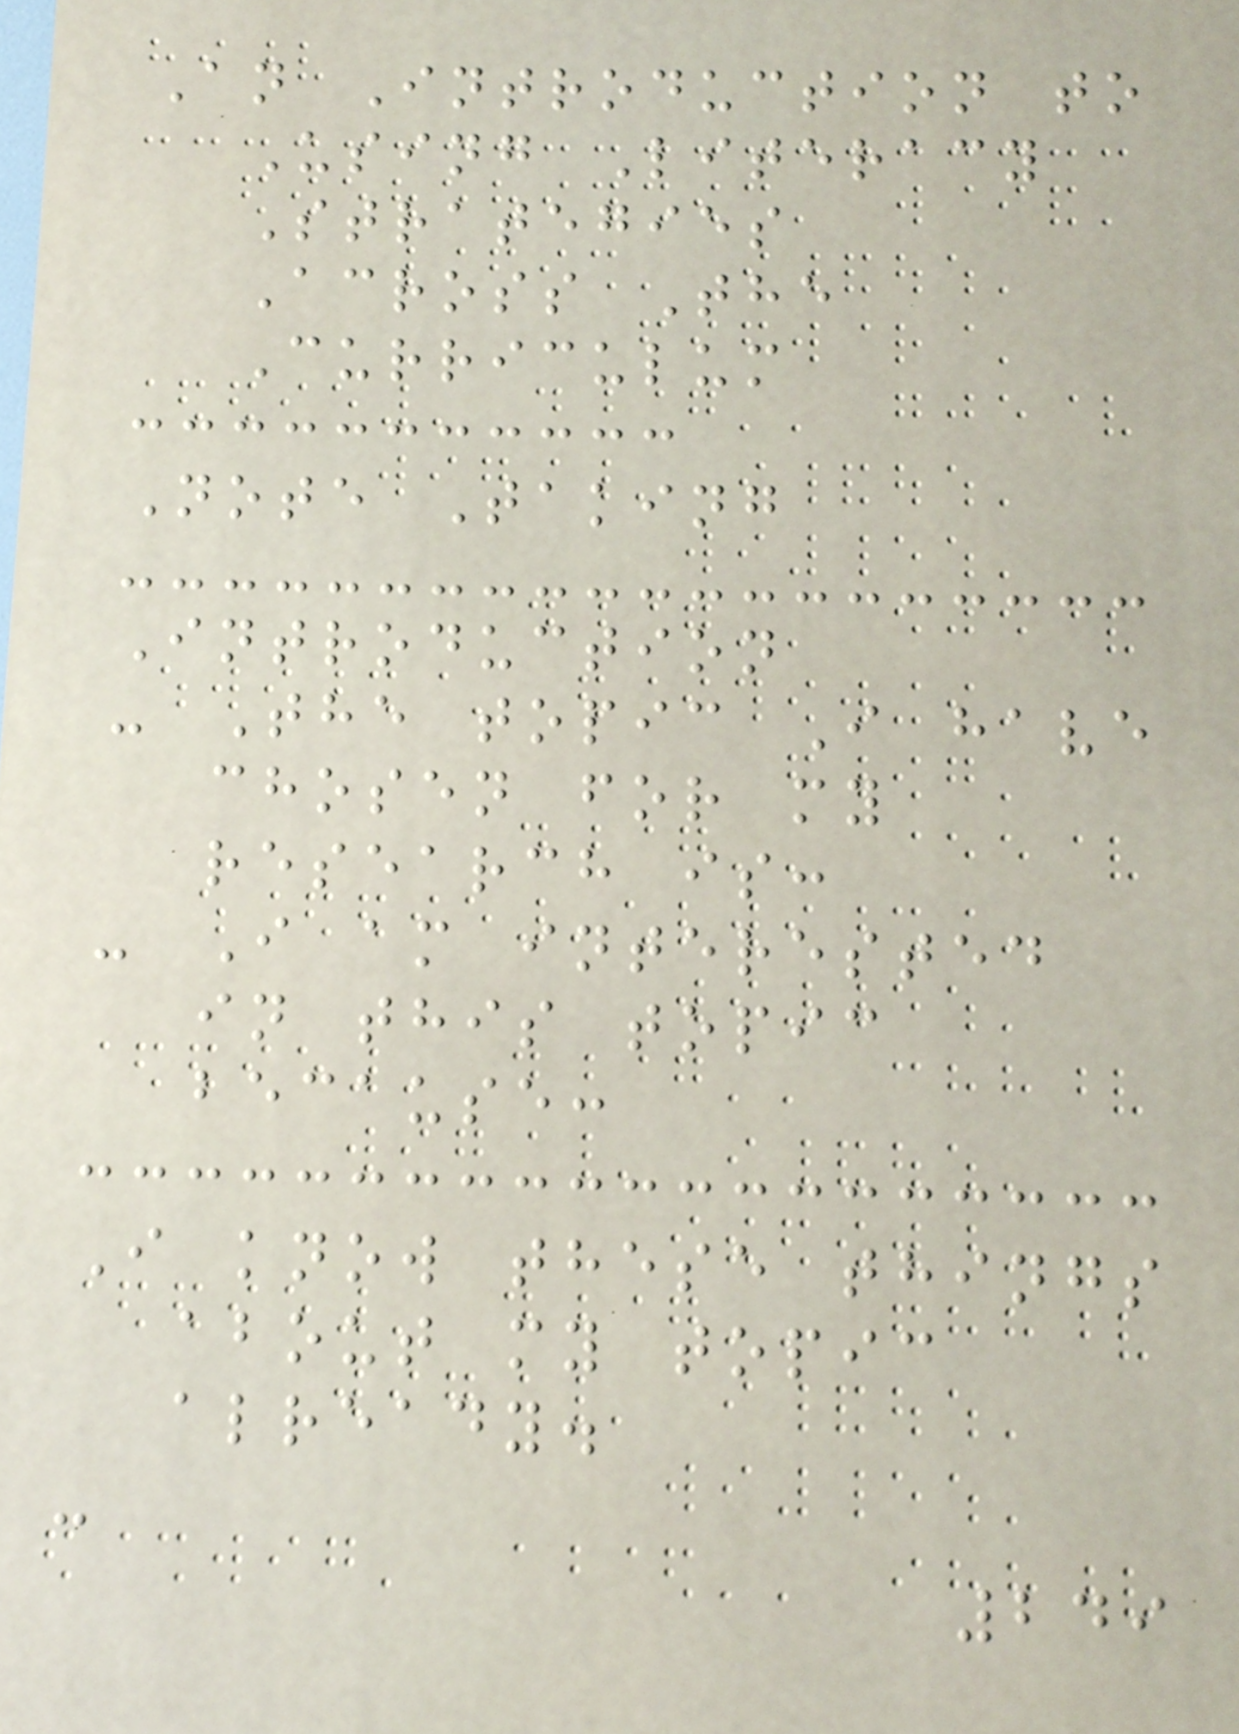An Introduction to
Using Literacy
Strategies
Across The
Curriculum
Note Taking
Introduction
- The topic I have
chosen for my
research is:
- I am interested
in this topic
because:
I know these things
about my topic
already.
-
249
